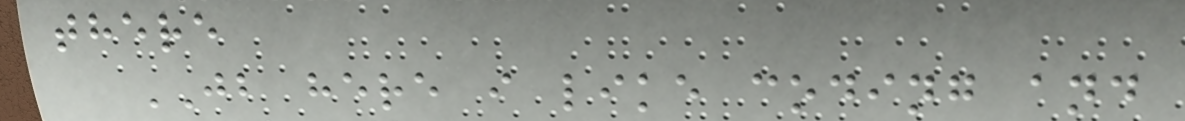there
JB here i like coding and
